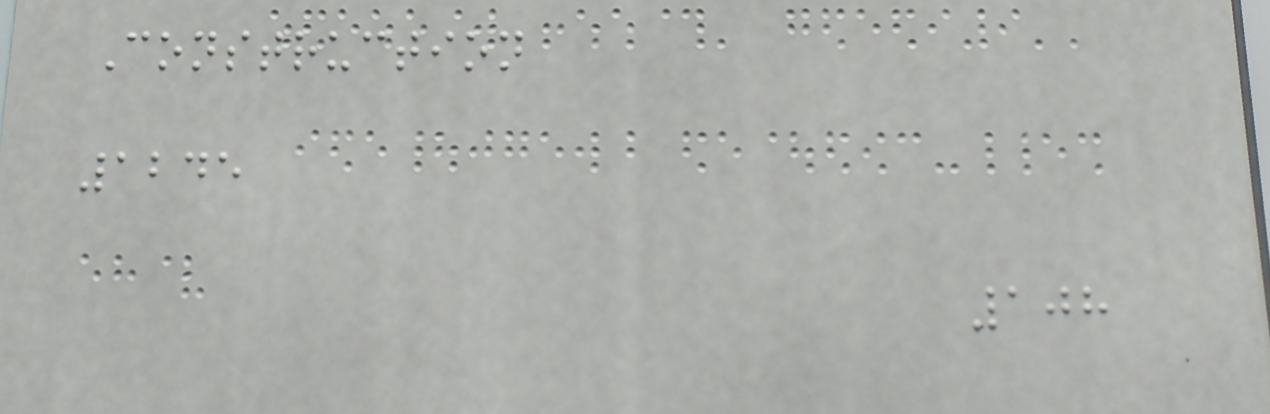Construction
1245
108
